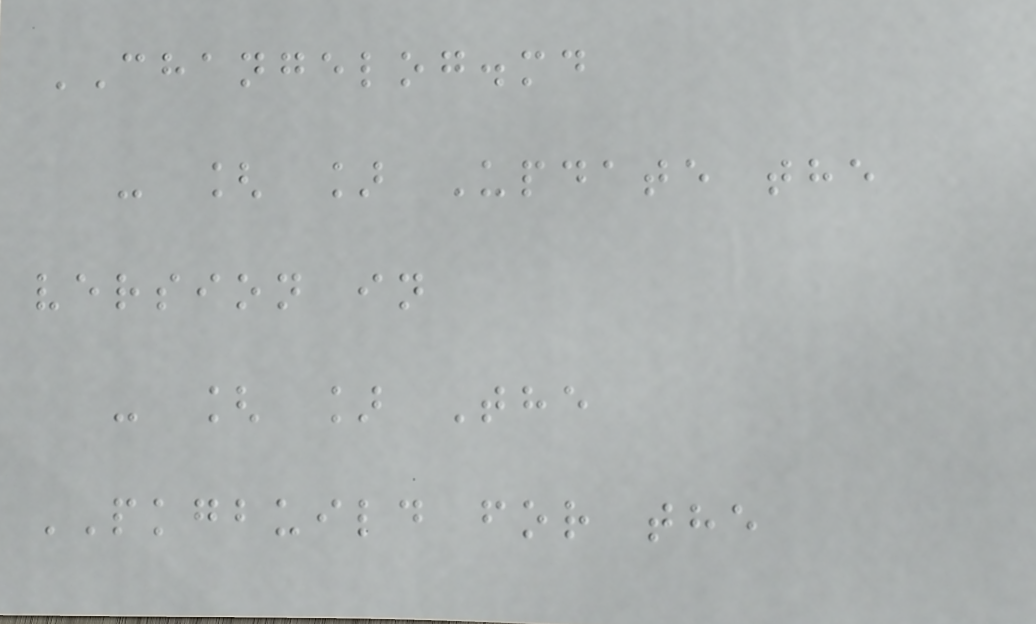CHANGELOG.md
- [ ] Update the
version in
- [ ] The
PKGBUILD for the
